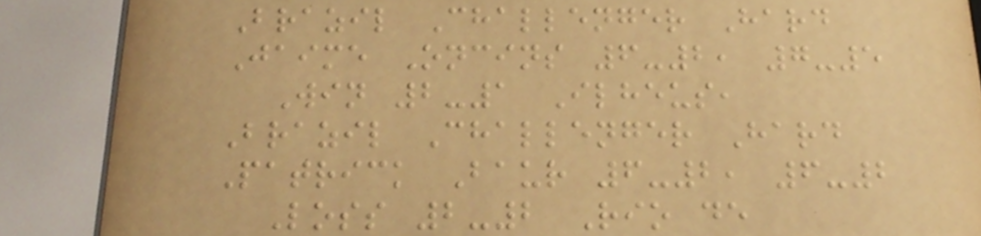Brazil Challenger Hard
Jaime Oncins 6-2, 7-5
Win 2-1 Ilheus,
Brazil Challenger Hard
Patrick Baur 6-2, 6-2
Loss 2-2 Rio de
